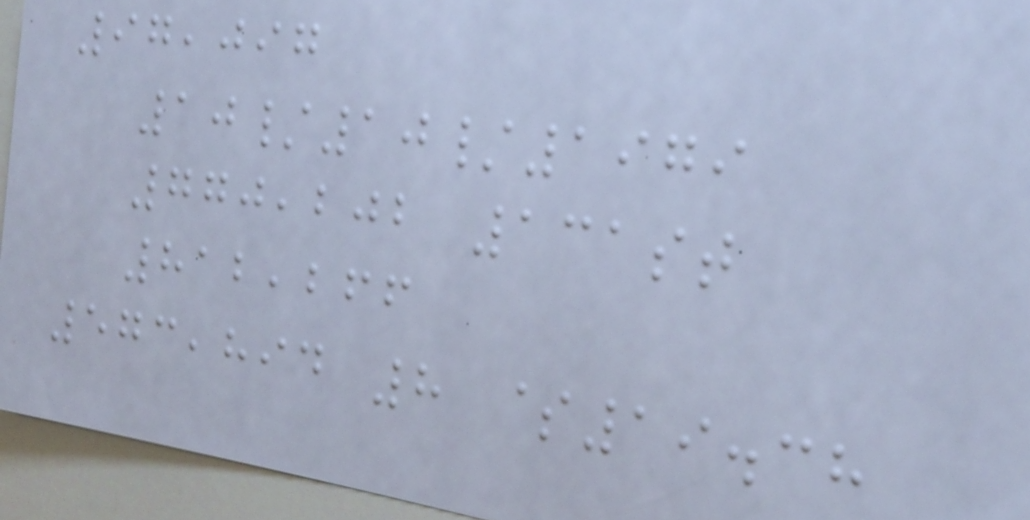97,097
10/10/1979
770,202 131st
812,266
573,894 8 $19.38
